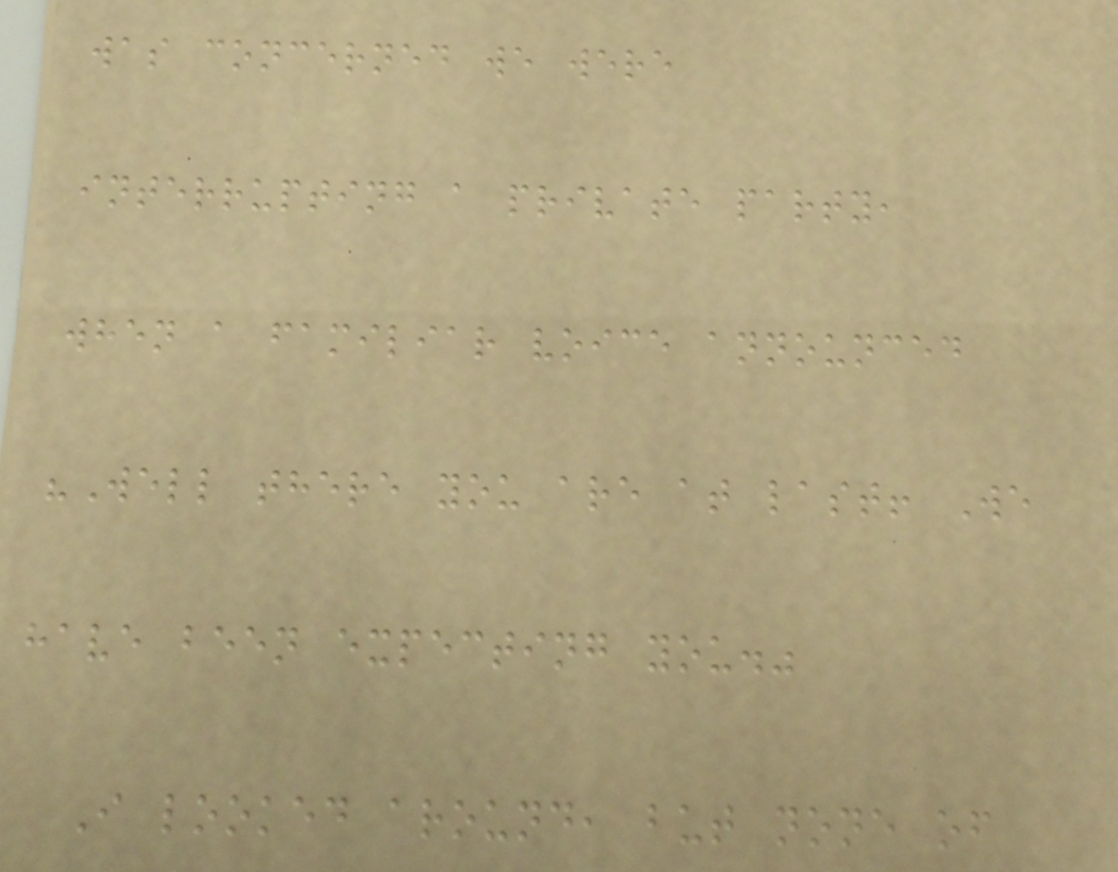was concerned we were
interrupting a private party,
when a familiar voice announced
"Well there you are at last! We
have been expecting you."
I looked around, but none of
